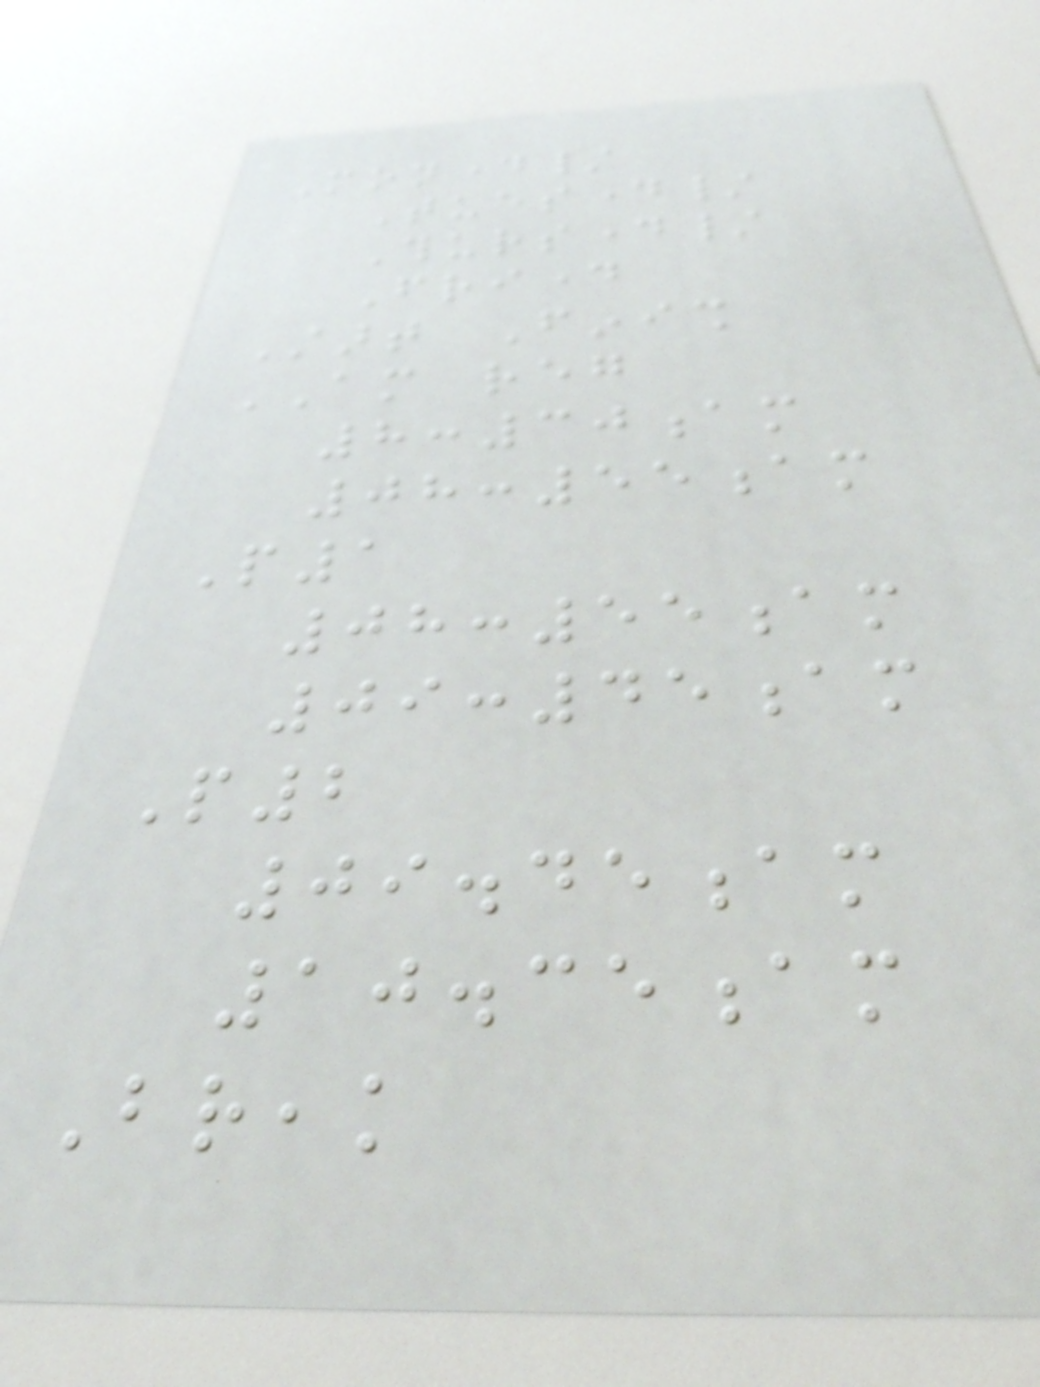Monday/
Tuesday/
Thursday/
Friday
Start Finish
AM reg
8:30am
08:55am
P1
08:55am
09:45am
P2
09.45am
10.35am
Break
